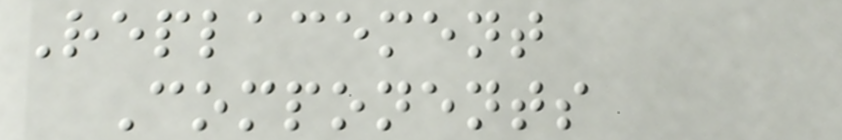Replacement
Components
